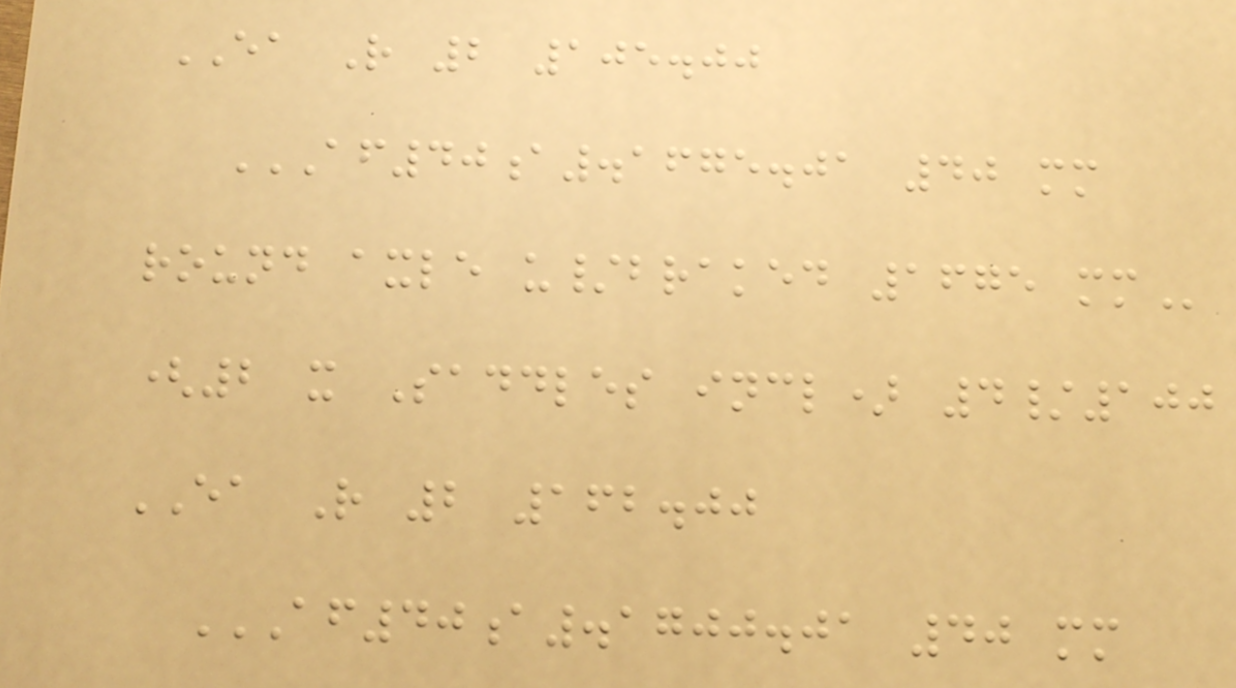EA R 2 105.00
AF40A.1675.01 40 MM
ROUND AXLE U/BRAKED 1675 MM
(2 x Saddles incl) 4/100
EA R 2 162.00
AF40A.1700.01 40 MM
